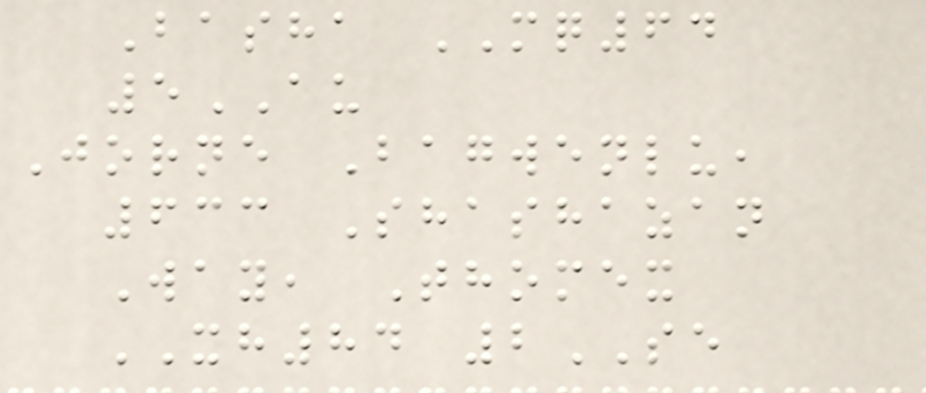Basha MQ64
5AU
Jorne Bagwenlu,
633 Shashazan
Way, Thomex
XH84 2SE
